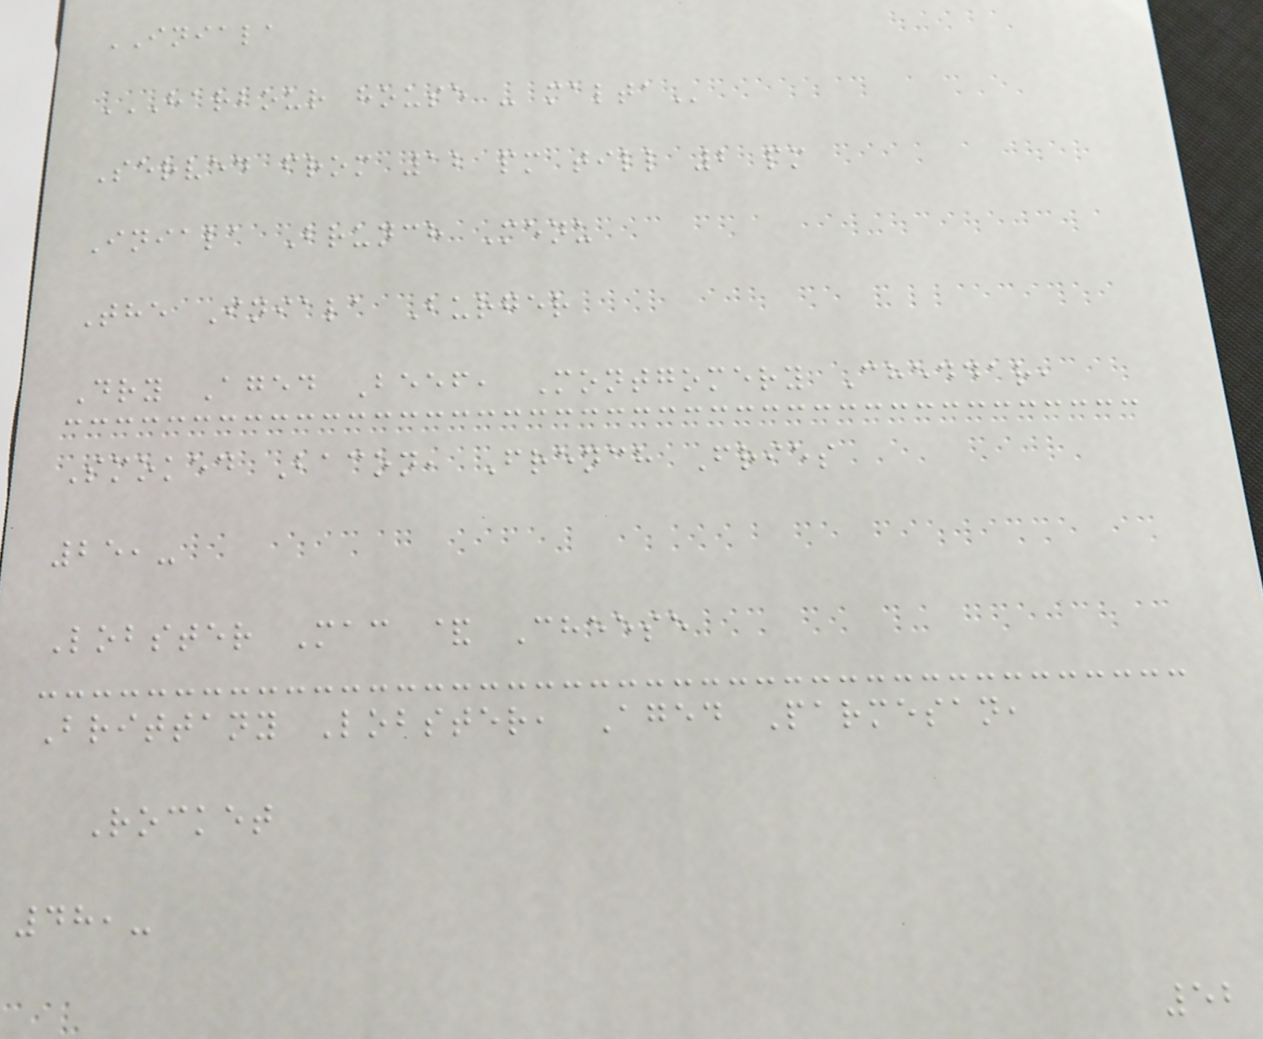INIALA
HARBOUR HOUSE - MALTA
Served from 12 pm till 2 pm
Iniala Brunch Menu
The Iniala Burger
Dry Aged Beef, Montgomery Cheddar,
Smoked Bacon, French Fries
25,-
Lobster Mac & Cheese
Brittany Lobster, Aged Parmesan,
Rocket
48,-
52
